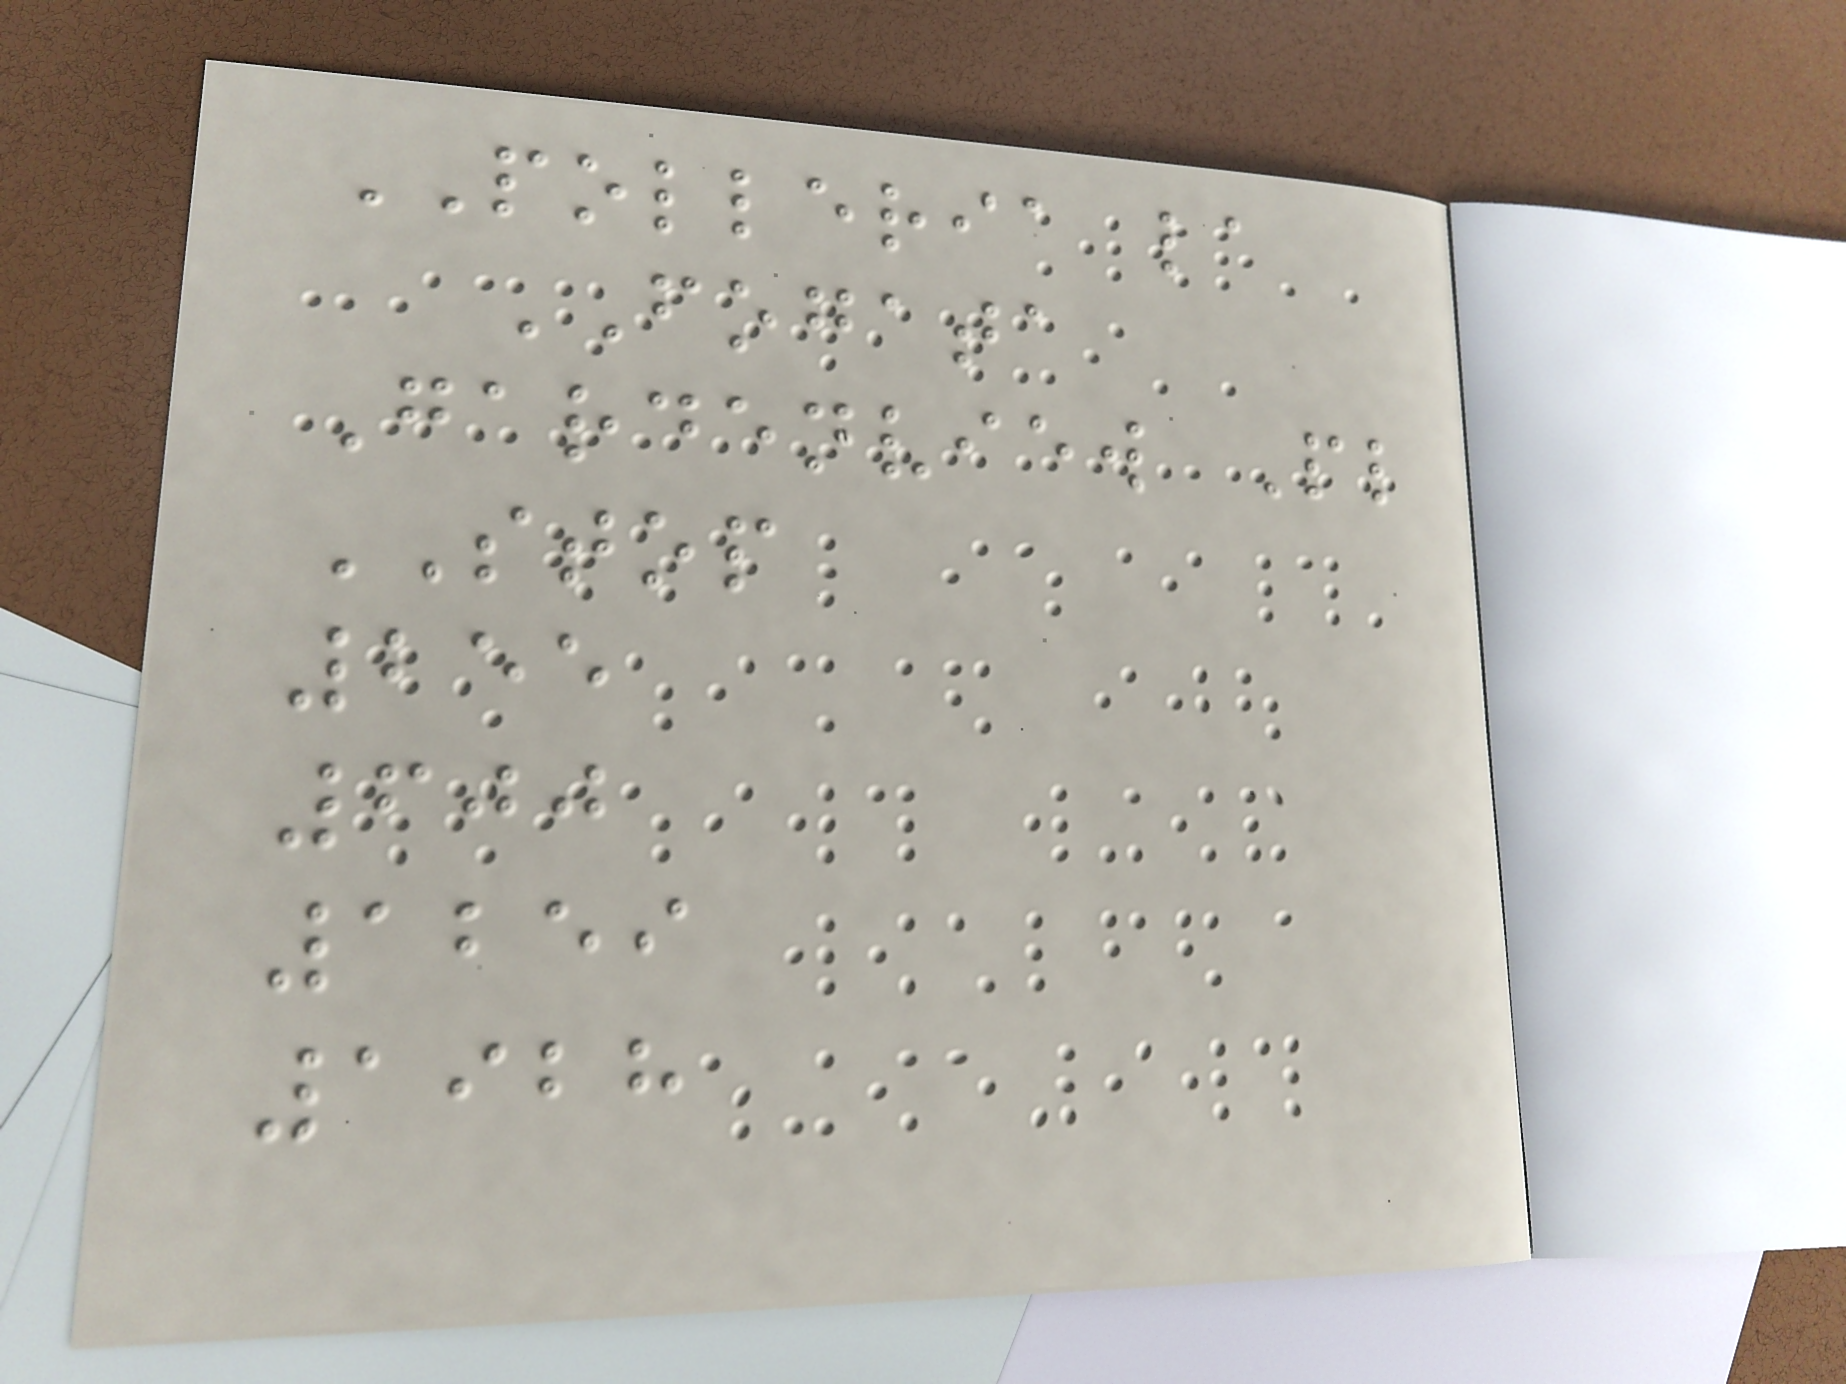POLLERIA la
FOGATA
Gardenview Pl
STOP
255
600
1259
1928
